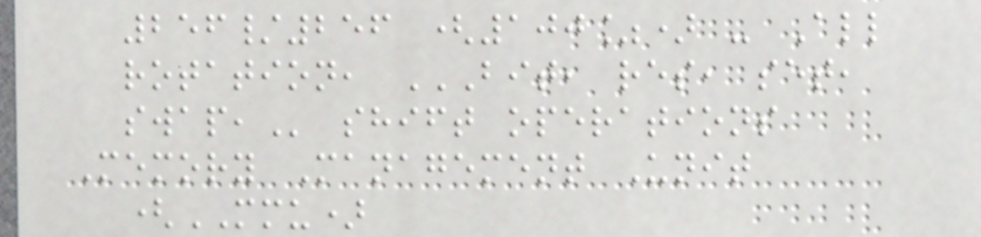256/256 (100%) - All
rotation, BIT, RES, SET,
SWAP, shift operations
Memory Management Unit
(MMU)
